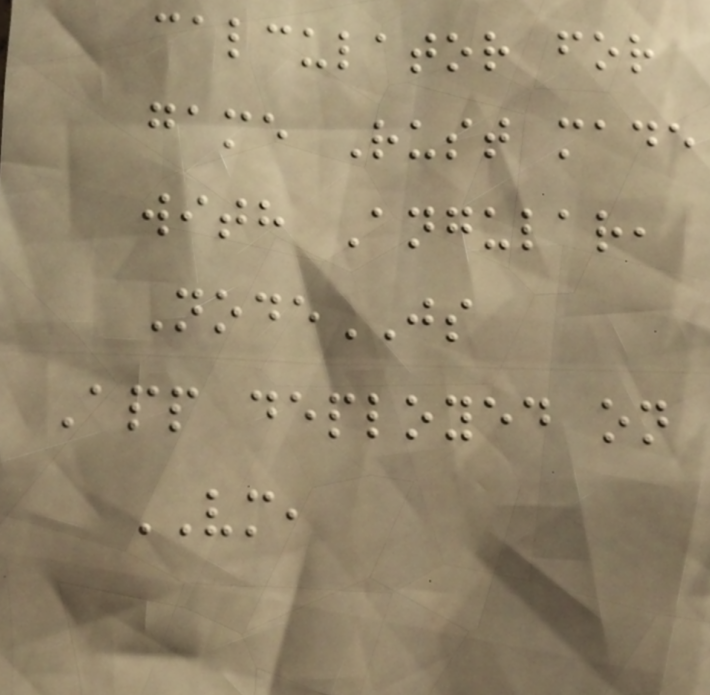calculator for
game Rust made
with Angular,
NodeJS
App deployed on
VM,
